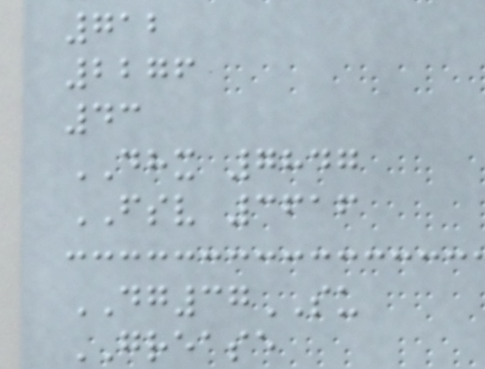712
2276
43
DHX 7847
FSV 3616
DG37SU
GREASE
